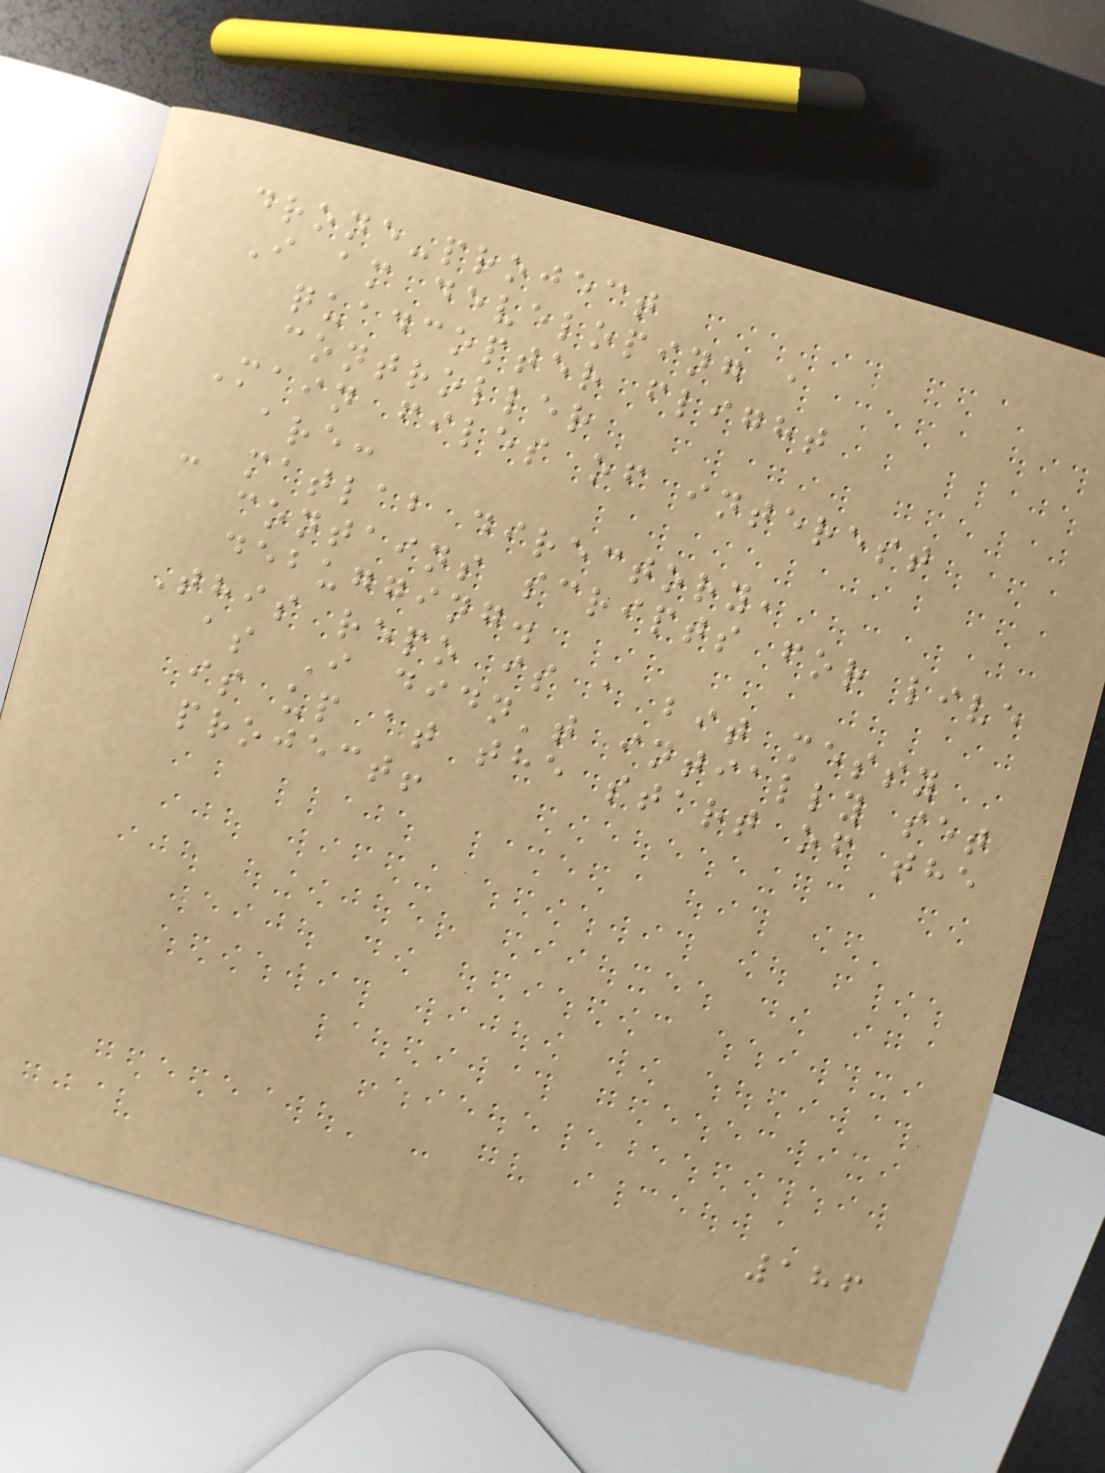drone-project
I am developing a
quadcopter flight
controller
Main files of interest
are:
- matlab directory,
contains scripts for live
debugging.
This repo is a bit messy
as I didn't intially set
is up at the start of the
project!
186
